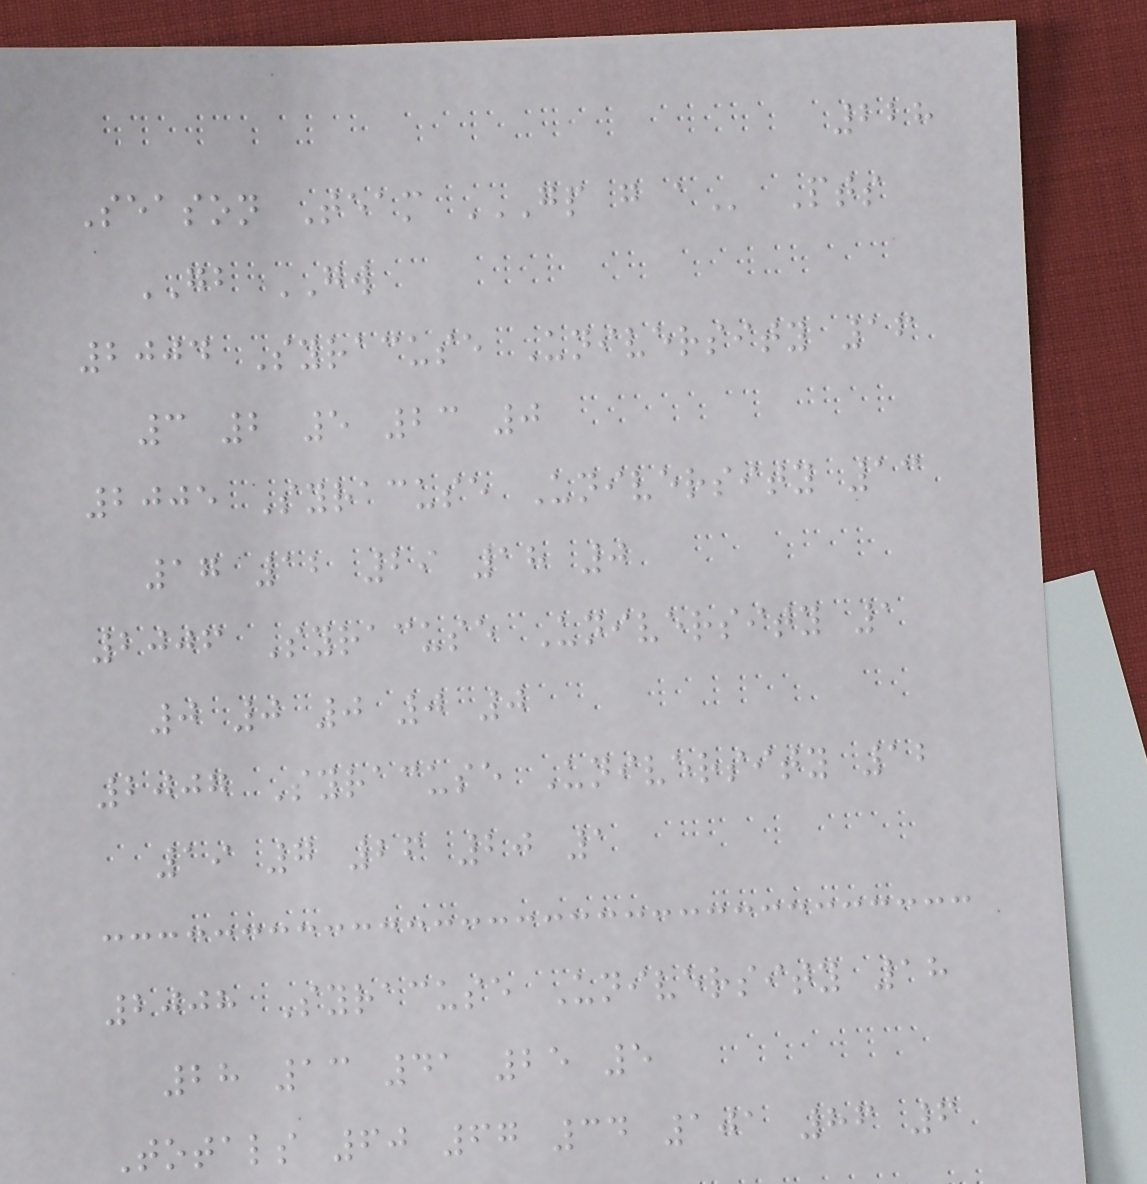228
Season Team GP G A Pts
GB GW
2004 Syracuse University 16
3 2 5 23 0
2005 Syracuse University 13
17 12 29 18 0
2006 Syracuse University 1
0 0 0 0 0
2007 Syracuse University 12
19 7 26 20 1
2008 Syracuse University 18
28 13 41 25 5
Totals 60 67 34 101 86 6
